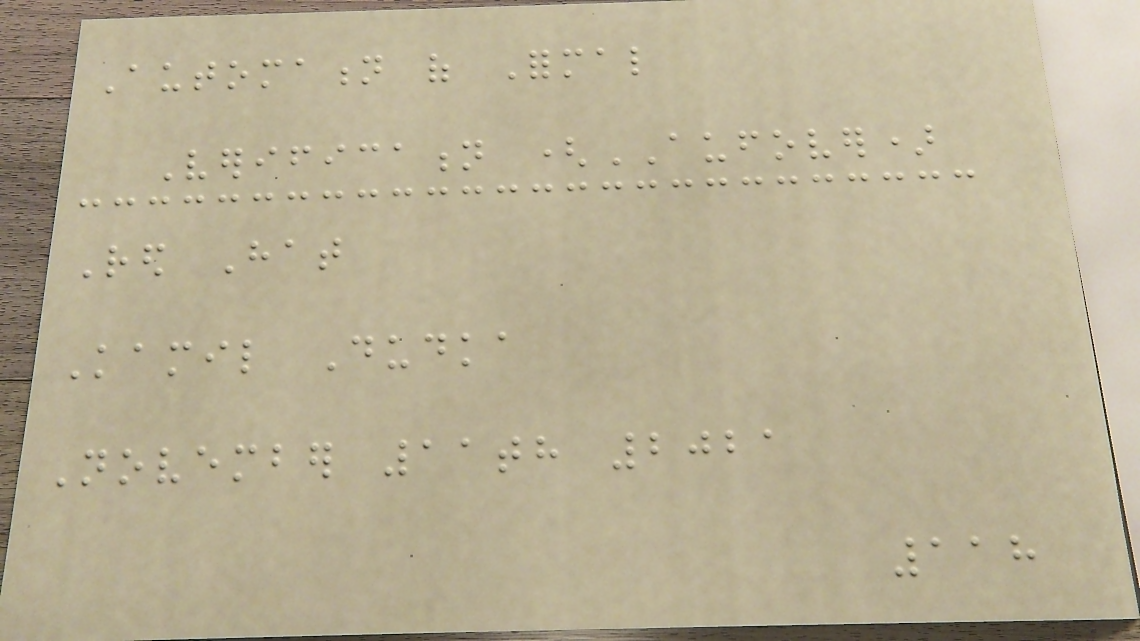Automation of Formal
Verification (AUFOVER)
Red Hat
Kamil Dudka
November 11th 2021
118
